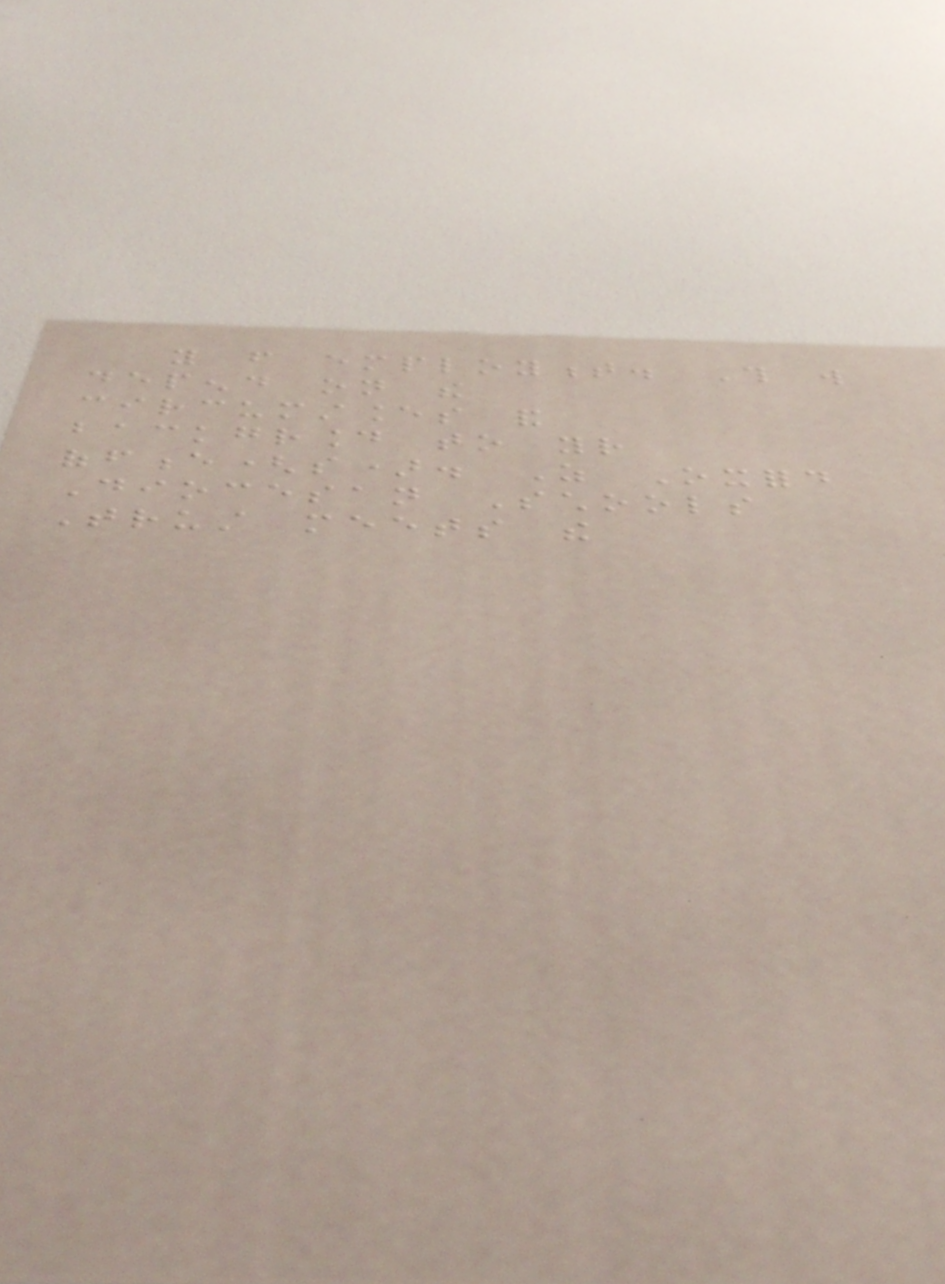you from employment. This will
depend on the
circumstances and
background to your
offence(s). As Oxford
Diocesan Schools
Trust meets the
